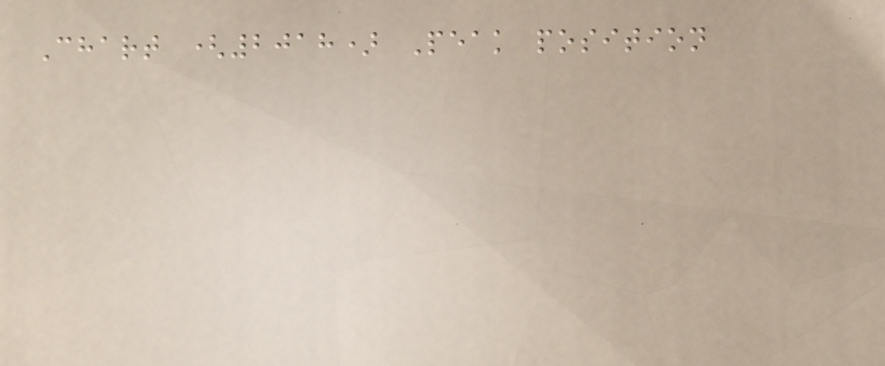Chart (2018) Peak position
